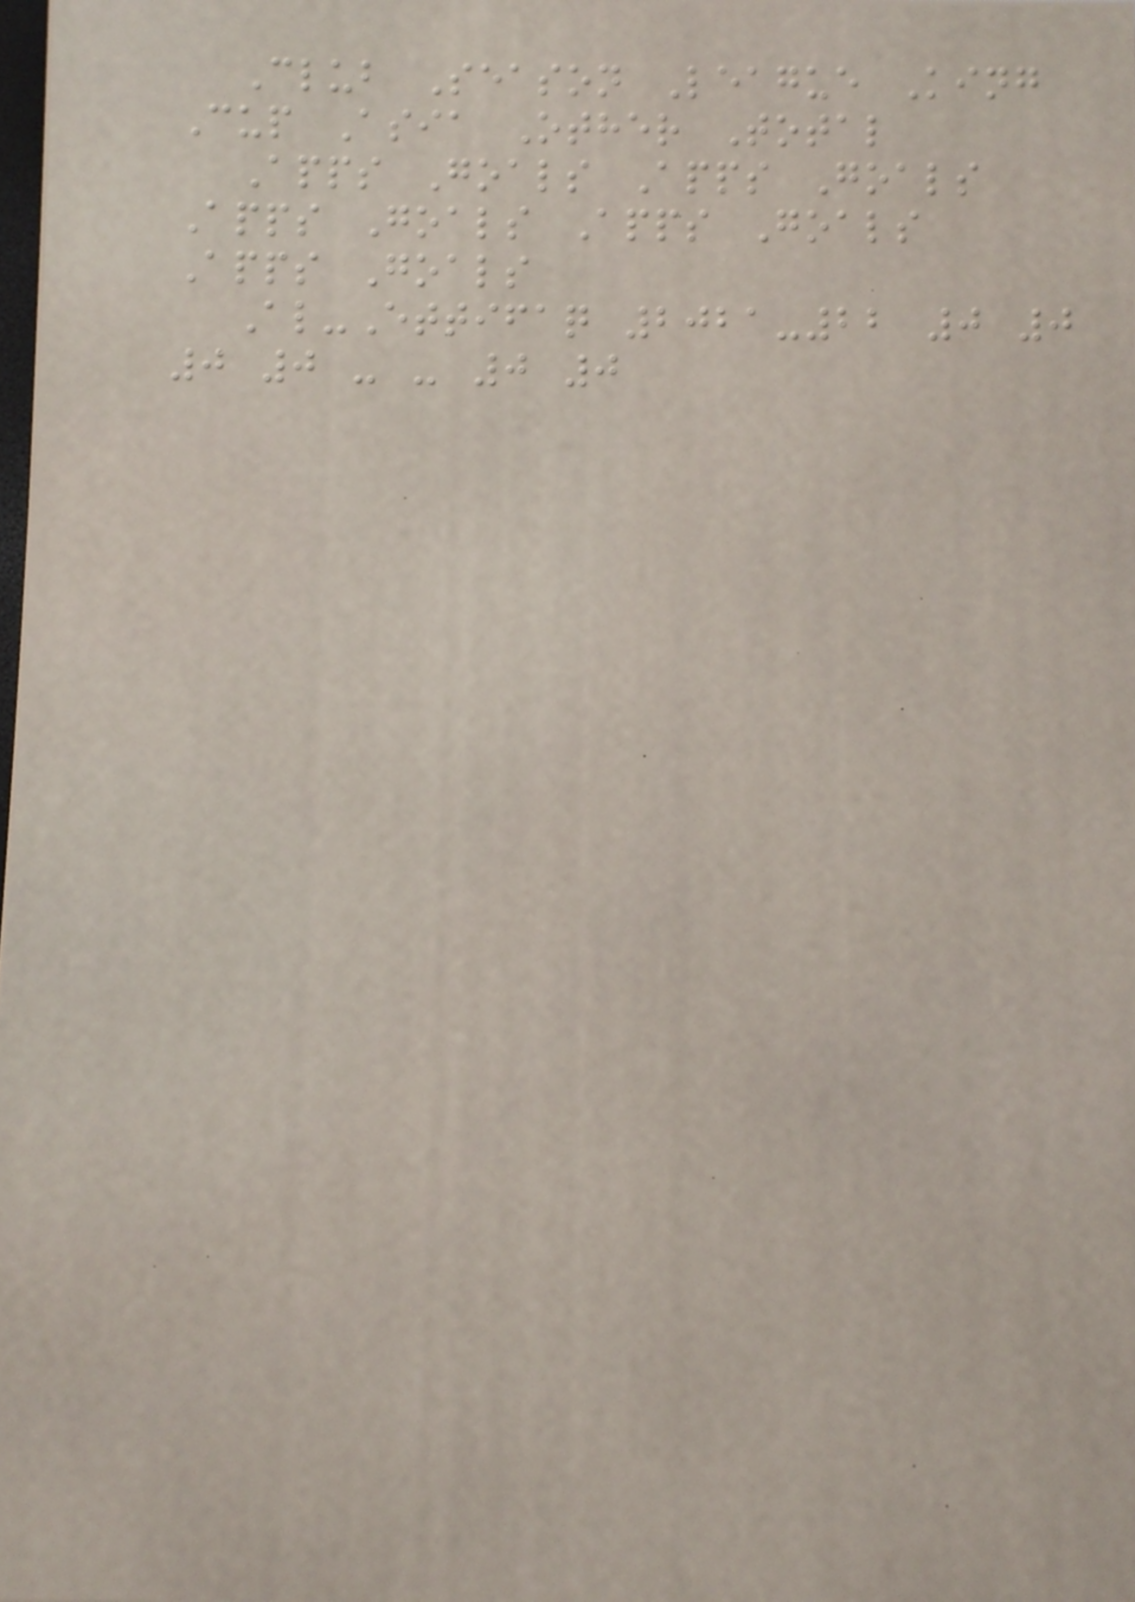Club Season League King
Cup Asia Other Total
Apps Goals Apps Goals
Apps Goals Apps Goals
Apps Goals
Al-Ettifaq 2021-22 0 0
0 0 - - 0 0
